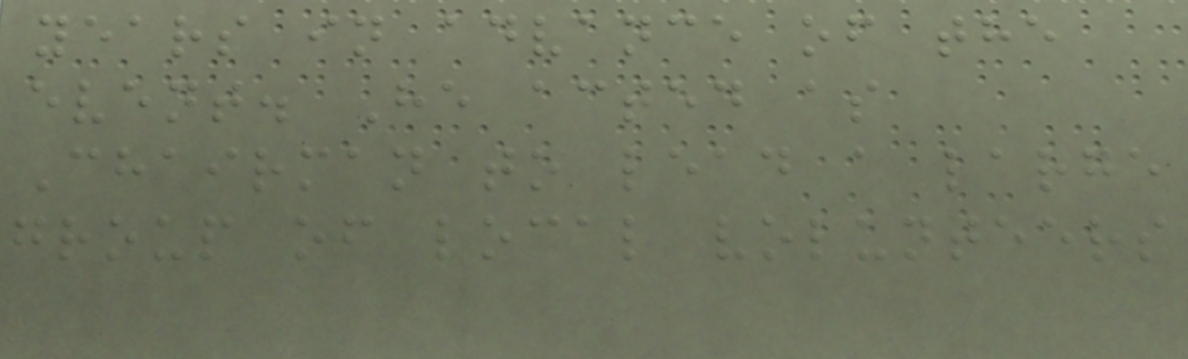years in advance of the
event. He acted as
Chairman to lead a large
group of local volunteers
